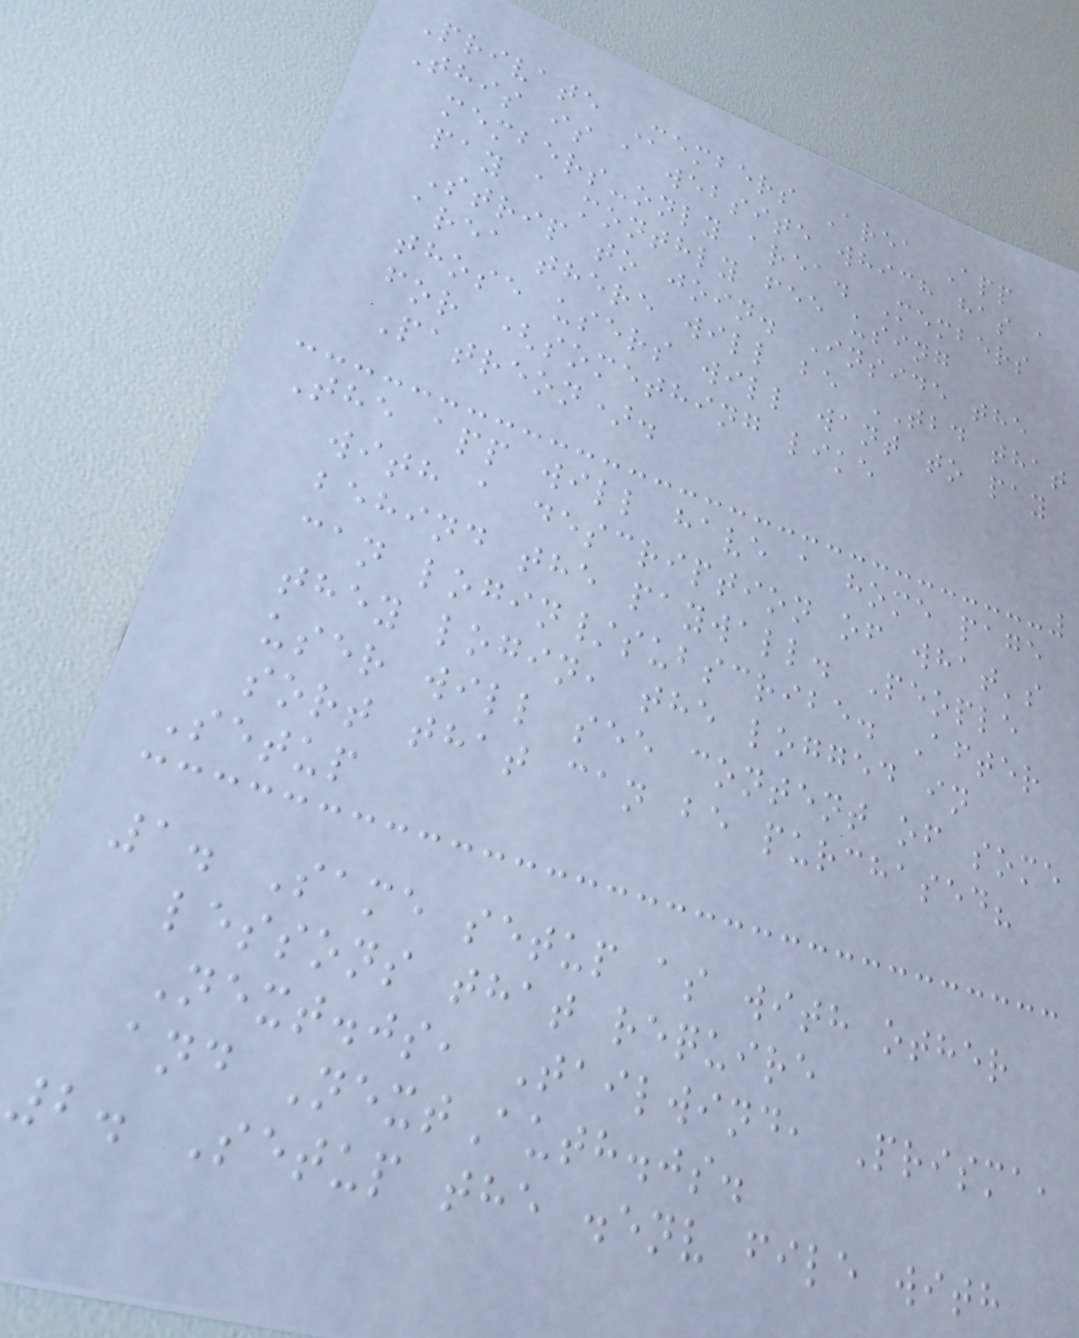Private Members Area App
This is a website which has a
members-only area. Members
pay a monthly fee using
Strip to join. Inside the
area there will be TBD that
those users will want to pay
for (something like
Patreon).
The app will have a home page
with a description of what's
behind the paywall. People
can login/subscribe. After
they login, the logged in
user will see content of some
sort that can be purchased?
Setup
1. Same setup as with other
lessons that require
Next.js, Tailwind, Prisma,
and NextAuth.js.
2. Setup the .env file with
